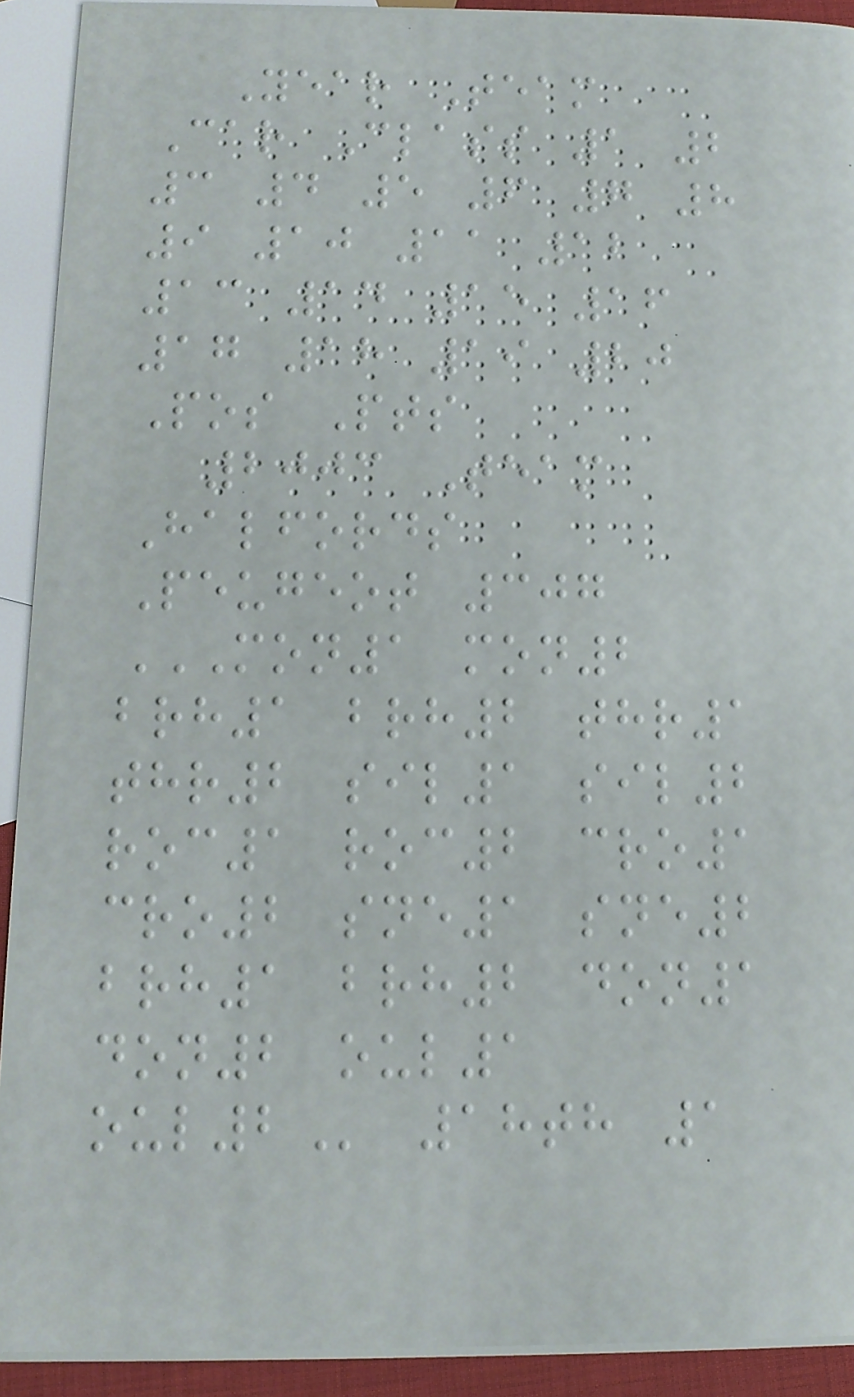Year Team
Car Class 1 2
3 4 5 6 7 8
9 10 11 12
13 14 15 16
17 18 19 20
Pos Pts
2003 Team
Halfords
Peugeot 307
MON1 MON2
BRH1 BRH2 THR1
THR2 SIL1 SIL2
ROC1 ROC2 CRO1
CRO2 SNE1 SNE2
BRH1 BRH2 DON1
DON2 OUL1
OUL2 18th 1
